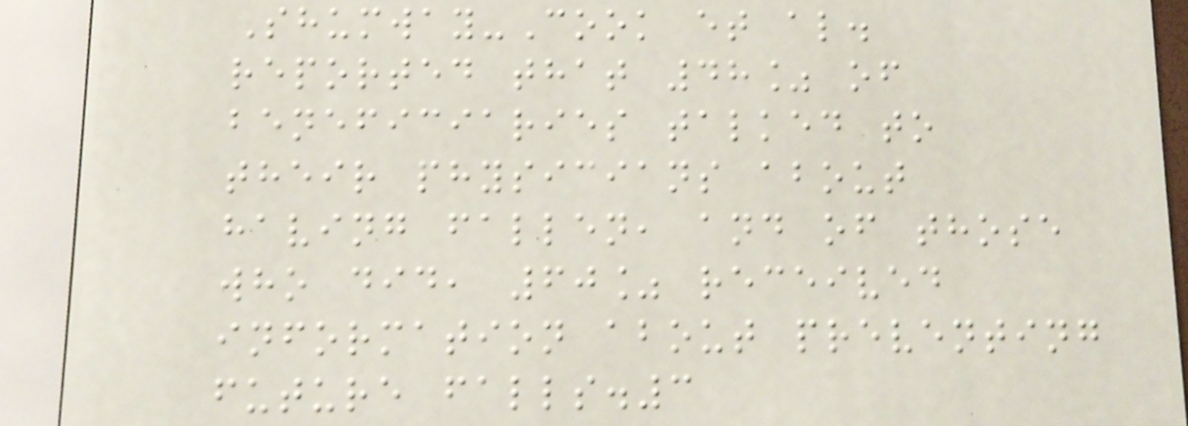Shumway-Cook et al.
reported that 48% of
beneficiaries talked to
their physicians about
having fallen, and of those
who did, 60% received
information about preventing
future falls.3
